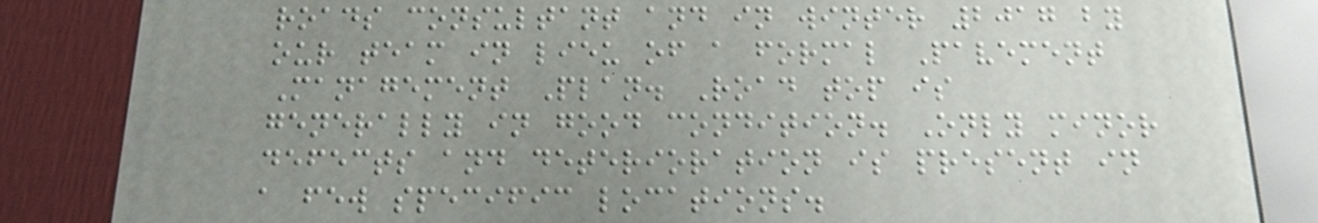roads consultant and in winter 2017 by
our team in lieu of a formal Pavement
Management Plan. Road top is
generally in good condition. Only minor
defects and deterioration is present in
a few specific locations.
